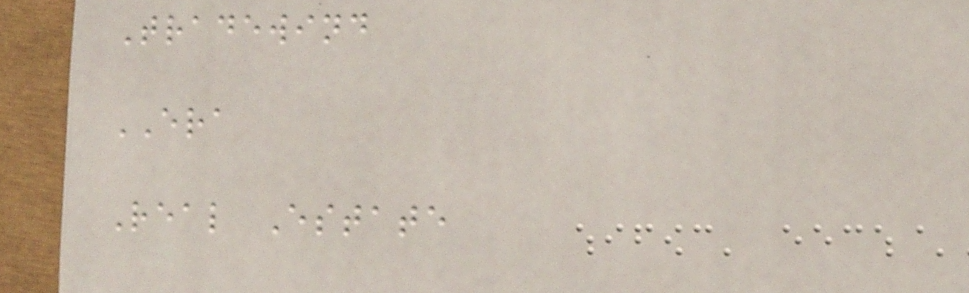Tradewind
ERA
Real Estate
